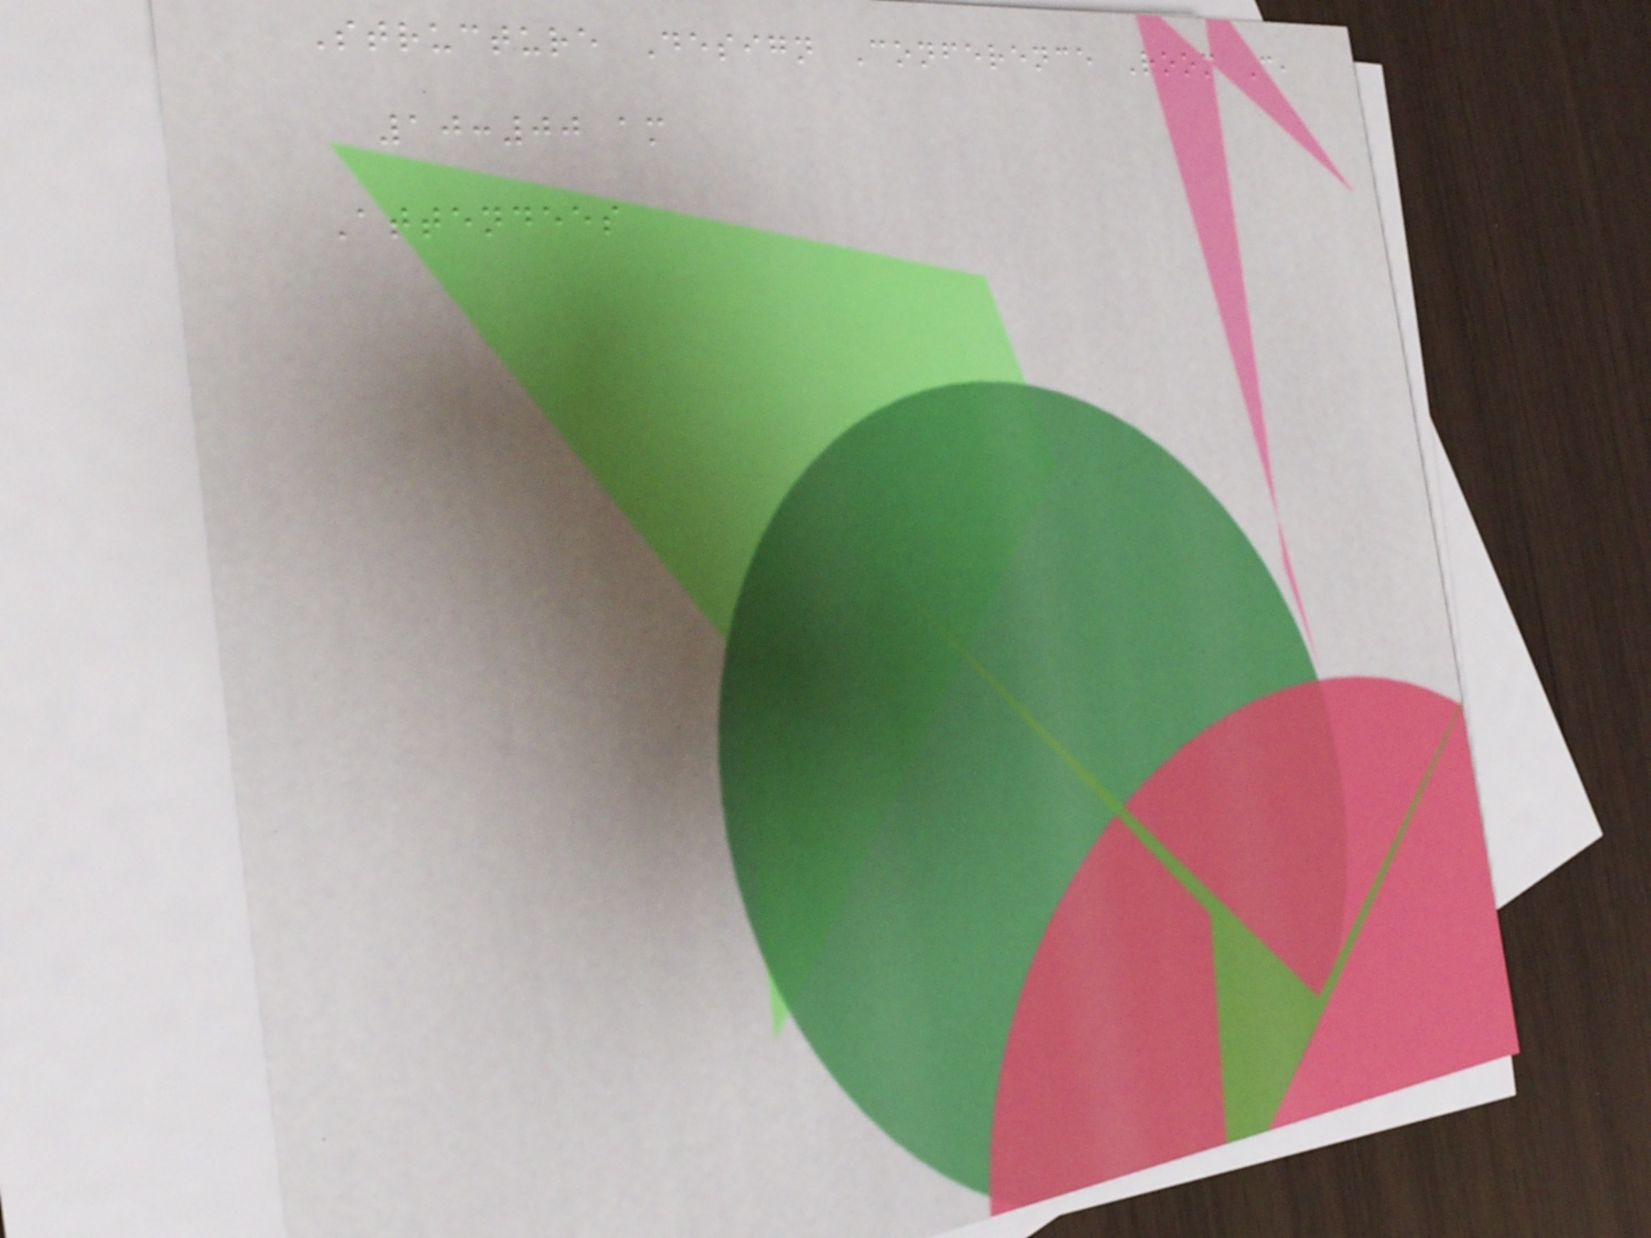Structure Design Conference Room C,
10:00 am
Attendees
